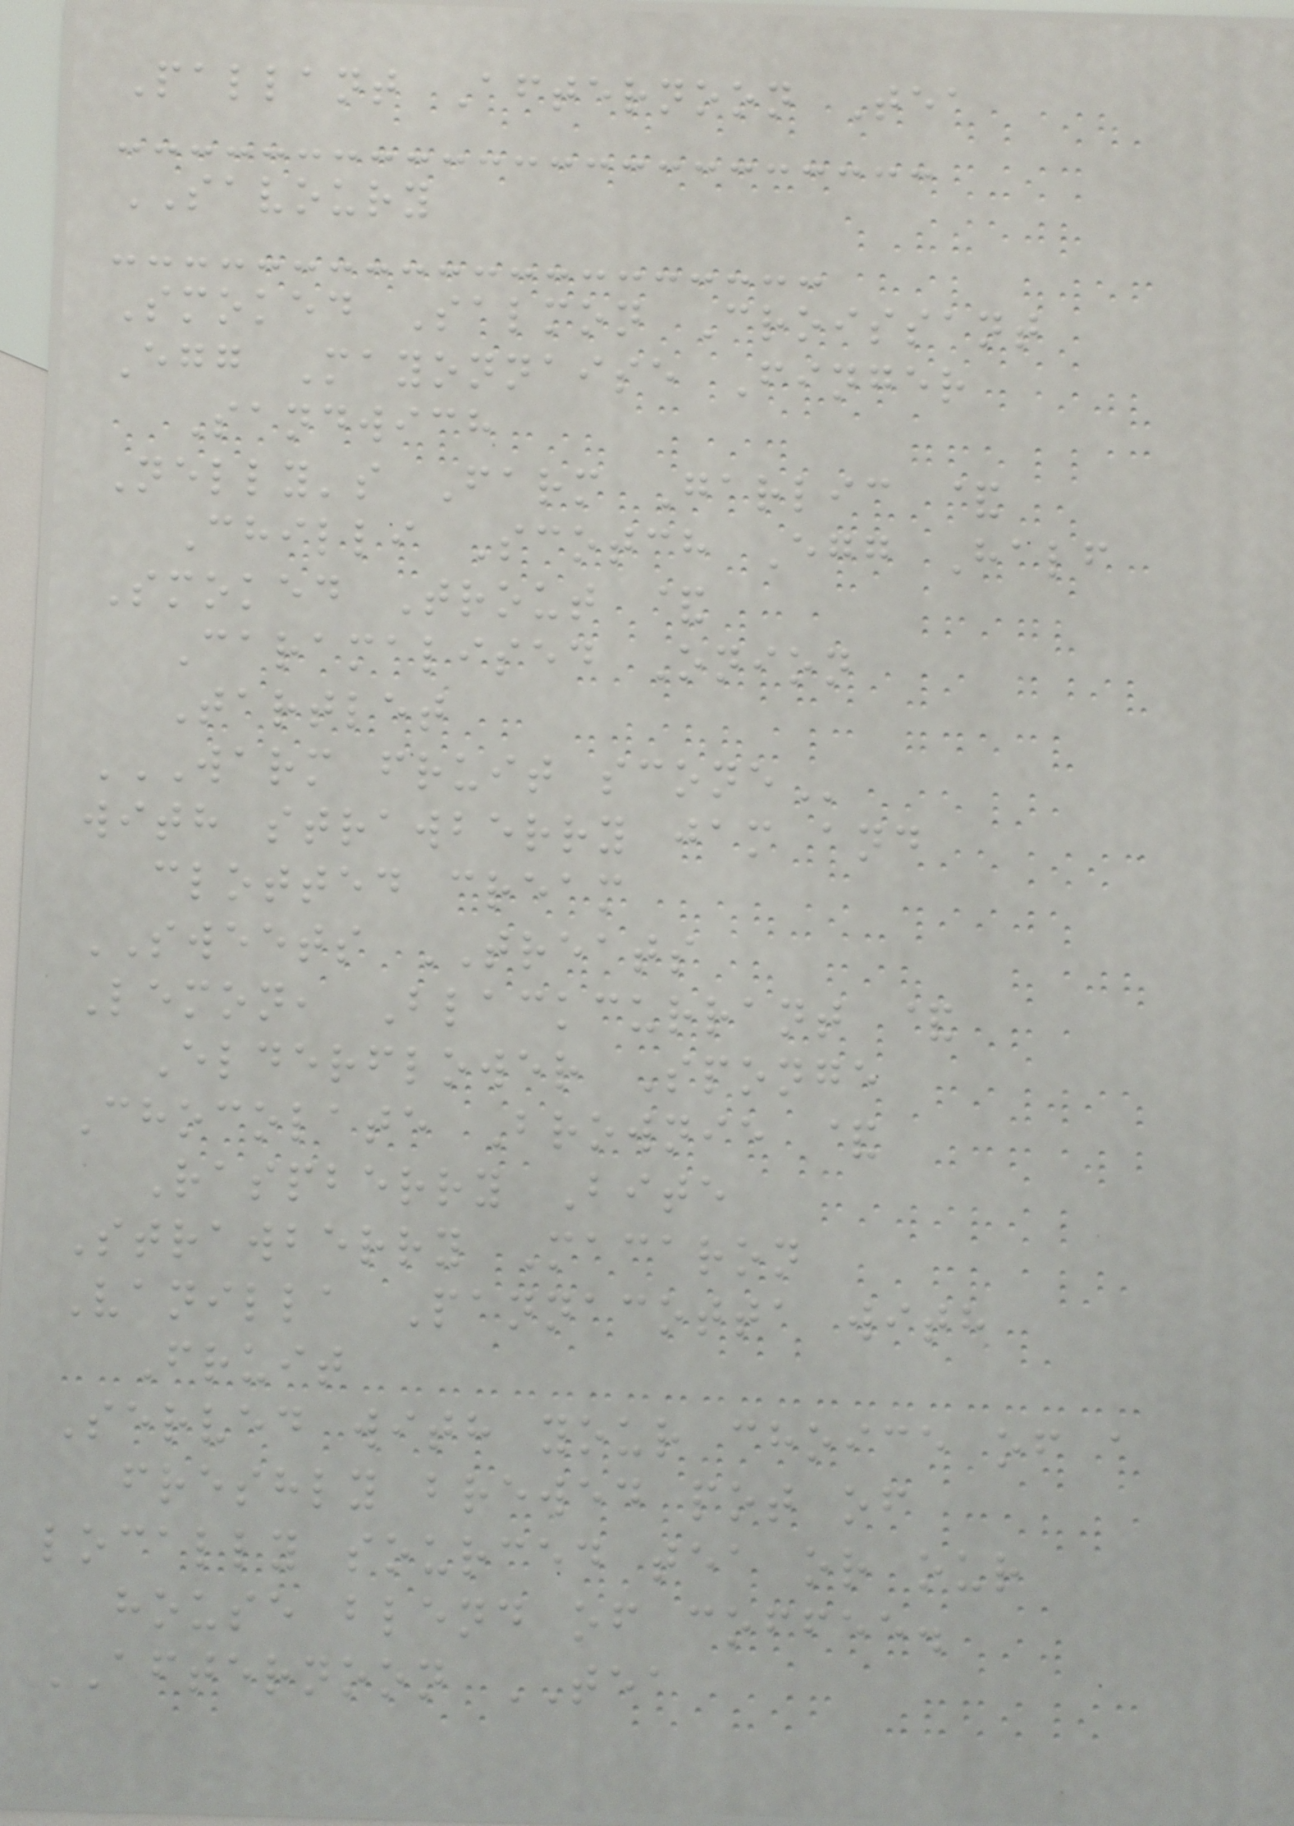Pallant Afternoon Tea
SAVOURY
Smoked Salmon Croissant
Egg Mayonnaise Finger
Sandwich
Nelly's Farm Garlic &
Chilli Scotch Egg Half
Smoked Trout &
Caramalised Onion
Tartlet
WARM FRUIT SCONE
with strawberry jam and
clotted cream
SWEETS TREATS
Lemon, Blackcurrant &
Elderflower Sponge
Chocolate Brownie &
Raspberry Bite
Strawberry Macaron
Vanilla Pannacotta with
Fruit
Served with your choice of a
freshly brewed pot of
locally sourced tea or our
house blend of coffee.
AFTERNOON TEA
